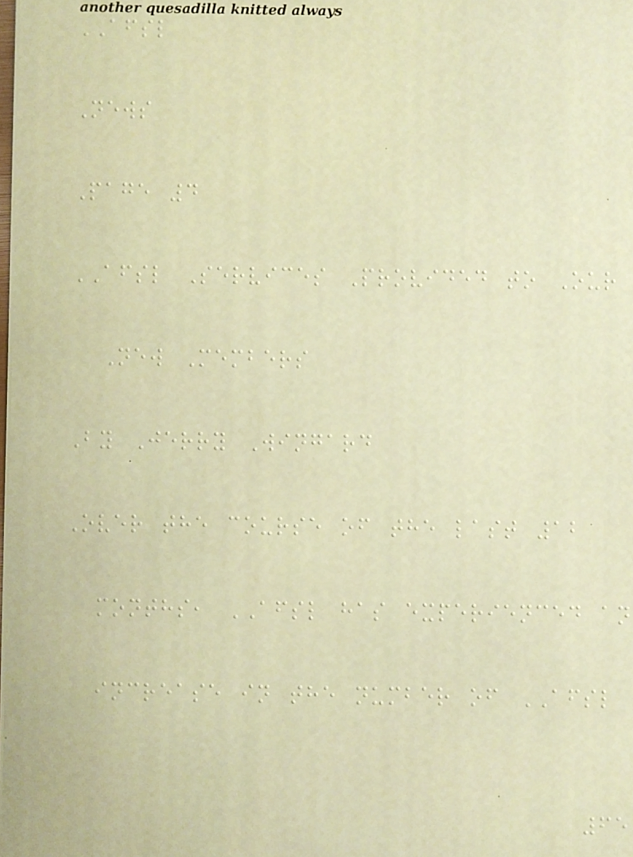AFSL
News
Page 4
AFSL Services Provided to Our
New Members
By Jerry Wingard
Over the course of the last 12
months, AFSL has experienced an
increase in the number of AFSL
65
